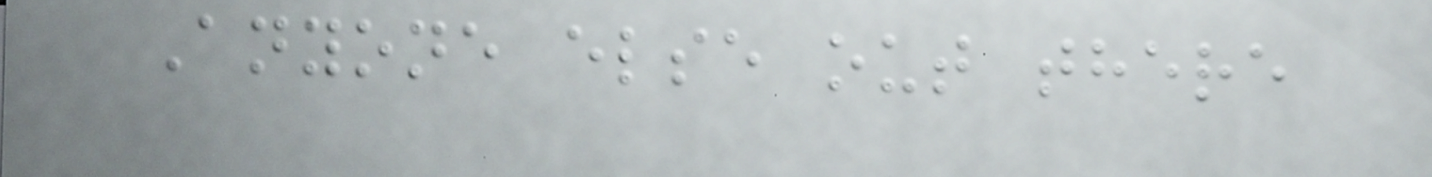Anyone else out there
